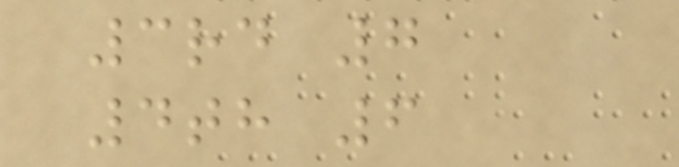3rd 7
4th 6
